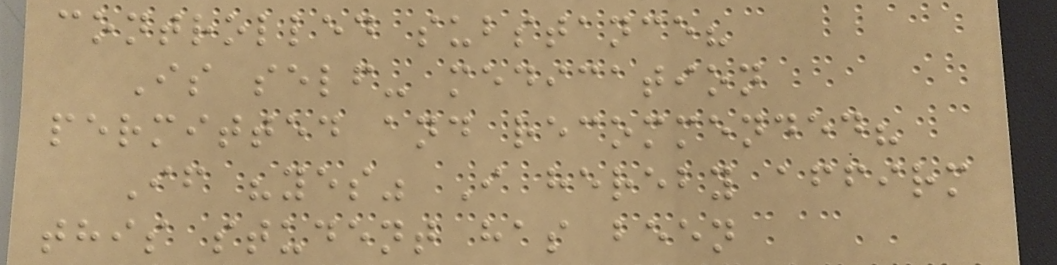controlled substance?
Is self- medication
permitted and recommended?
If "yes" I hereby affirm
this student has been
